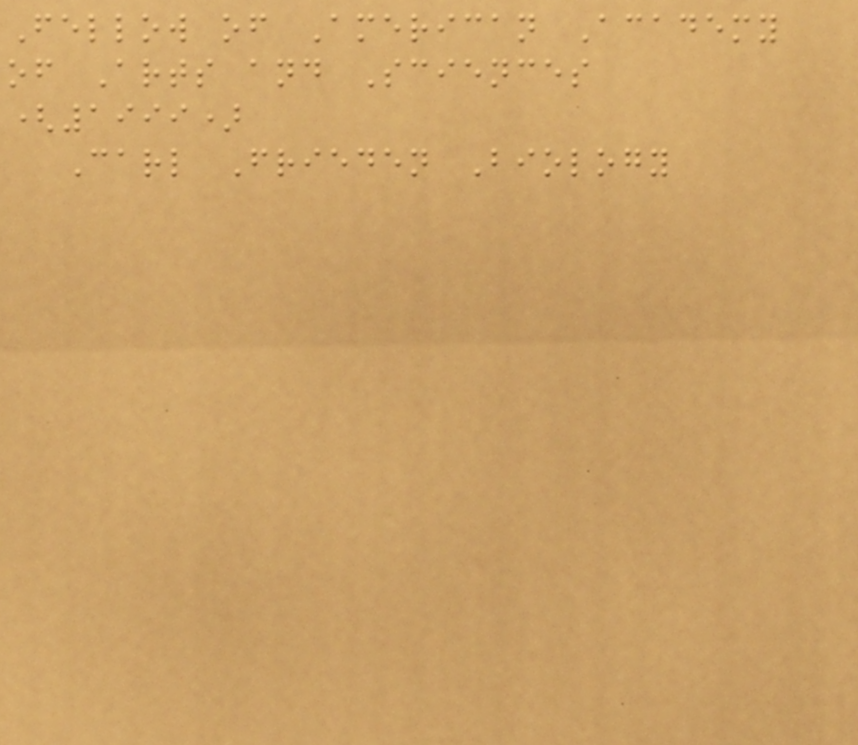Fellow of American Academy
of Arts and Sciences
(1999)
Carl Frieden Biology
